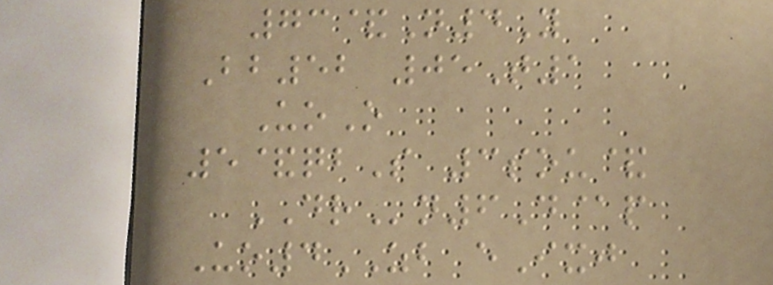73&N4Y
Bb52 05T1
UoO
5&qbS 3sou&
DRn6D@p
Uo4ZB eIxj
